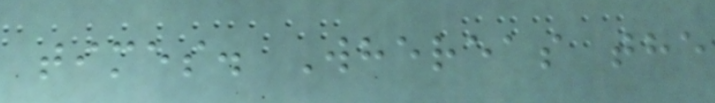times. Whereas the
